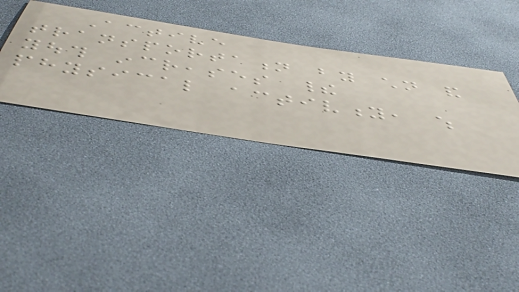Active
transportation by children and
youth increases their
physical activity, which
